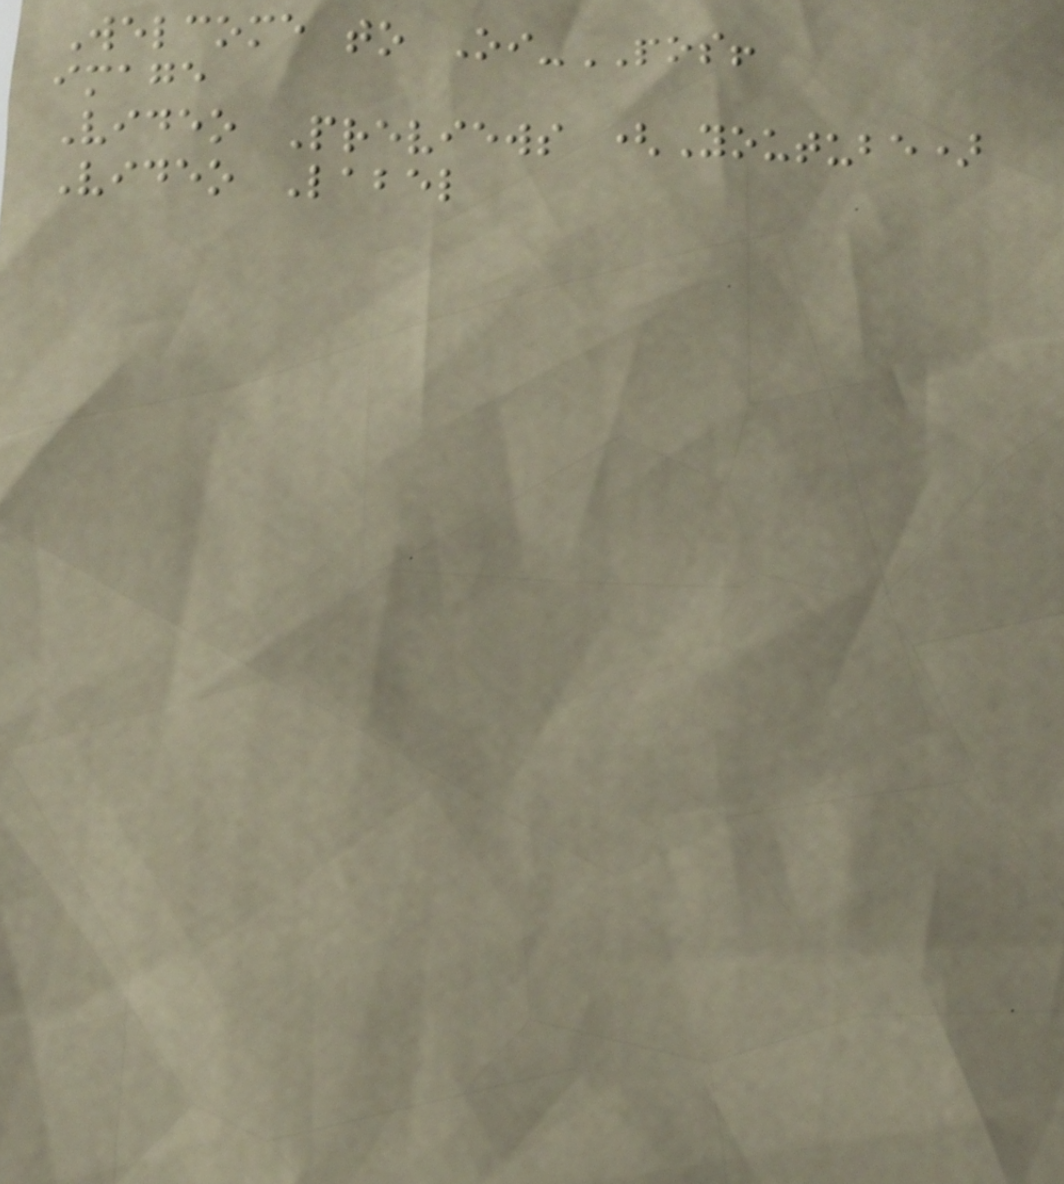Welcome to Oi-POS!
image
Video Previews (Youtube)
Video Label
